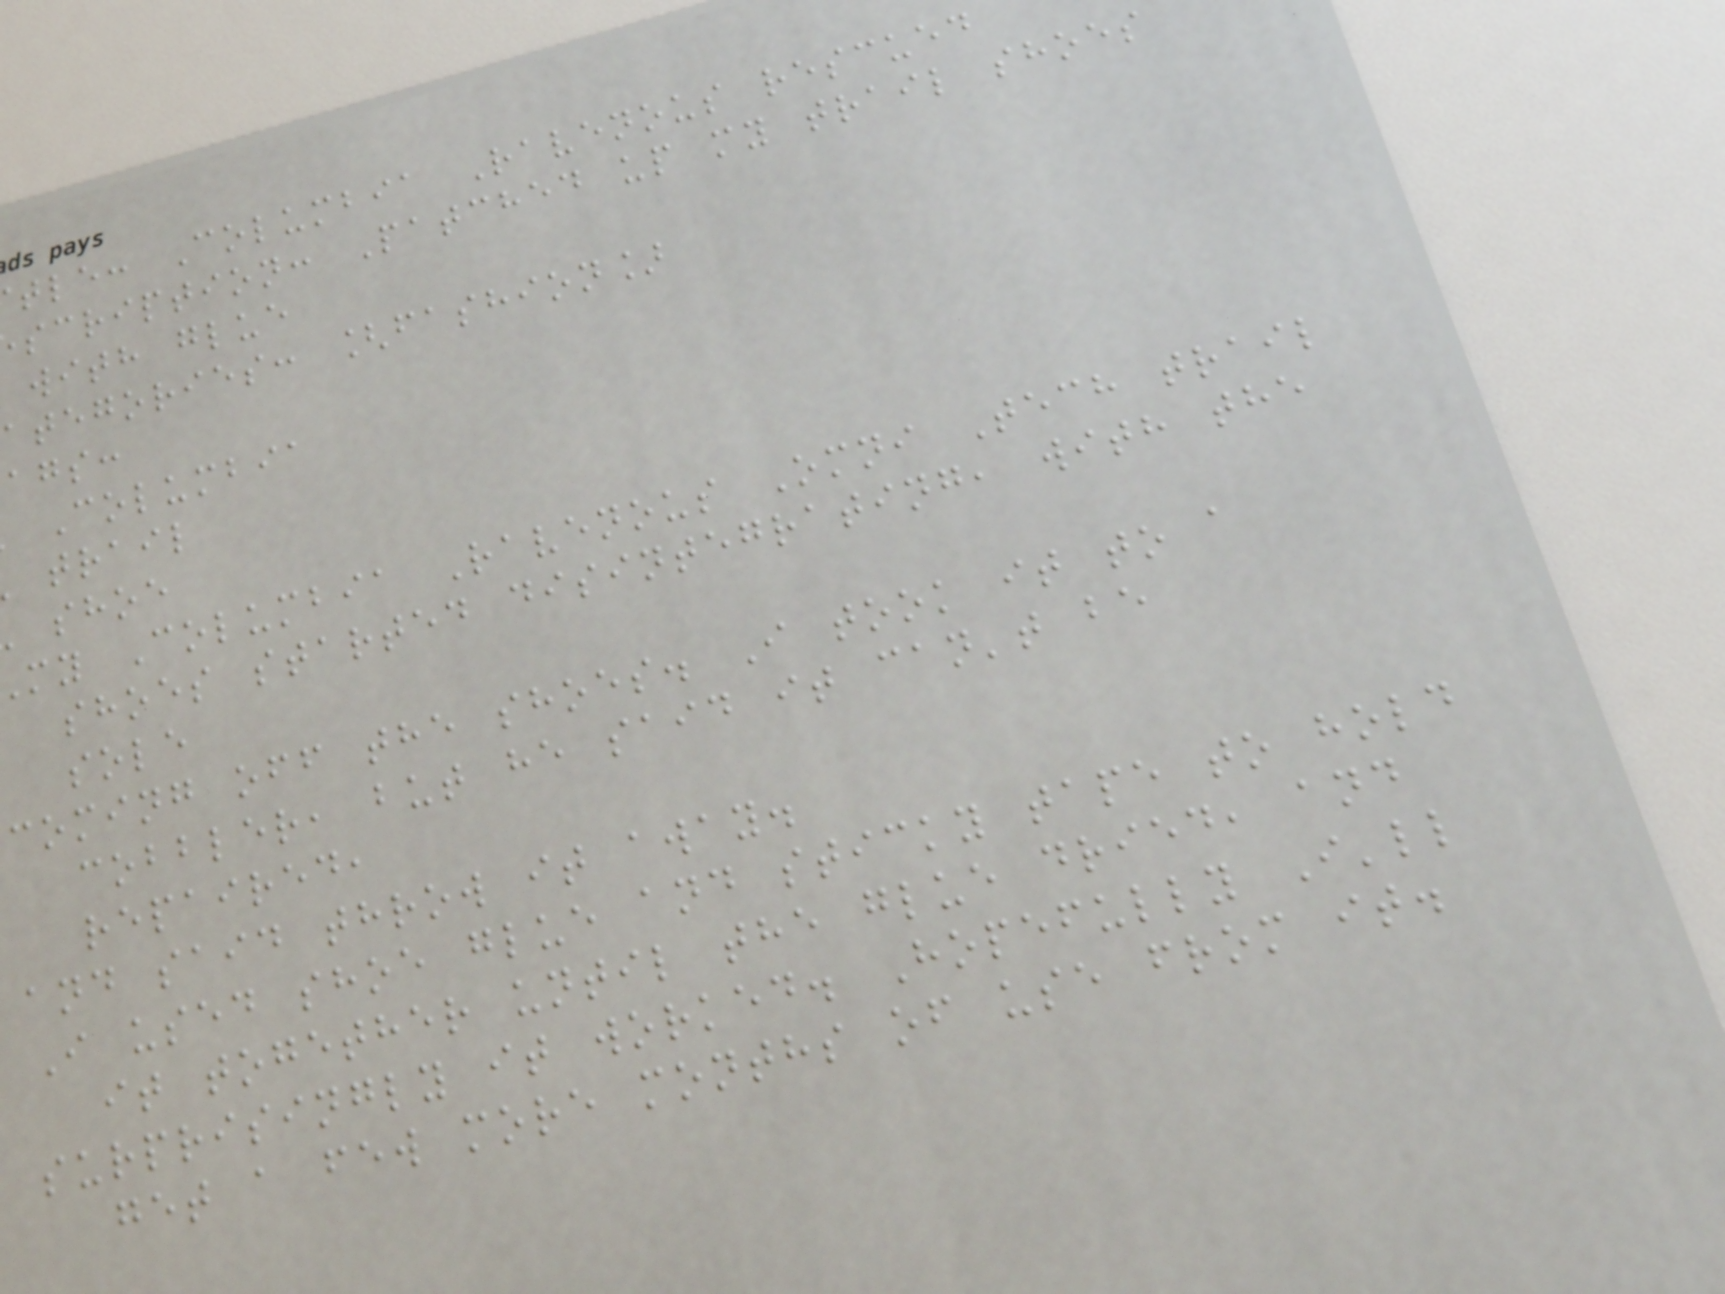tle: Columbia Ravenous rescued
scription: Patched up my trail shoes
with glue
ategories: [fashion]
ags:
Columbia
trail
shoe
my Columbia Ravenous Omni Tech trail
shoes started disintegrating, with the
sole
coming off the shoes. I took it to a
cobbler, but he said it can't be
repaired,
and said throw it away.
I used shoe glue and sticky tape to hold
it together until the glue dried, and
surprisingly it worked. Hopefully I'll
get a few more months of use from it.
